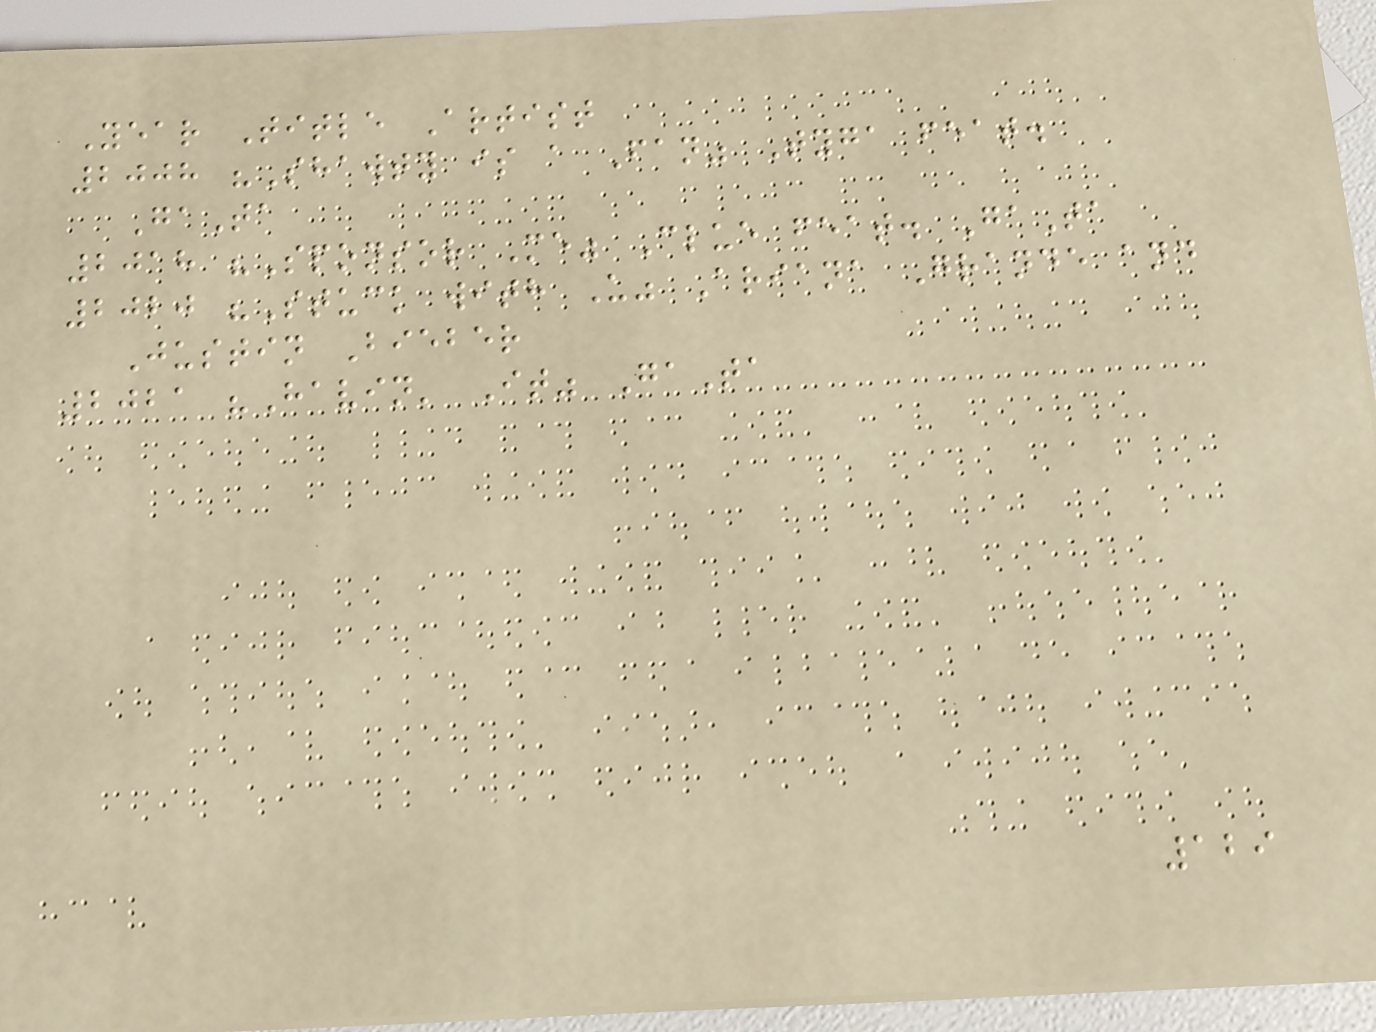Year Title Artist
2008 "Shawty is a Fan" Tyga feat.
GaTa
2018 "Sponsor Me" Clue feat. GaTa
2020 "Stuck with U" Ariana Grande and
Justin Bieber
2021 "Havin' It" GaTa
129
